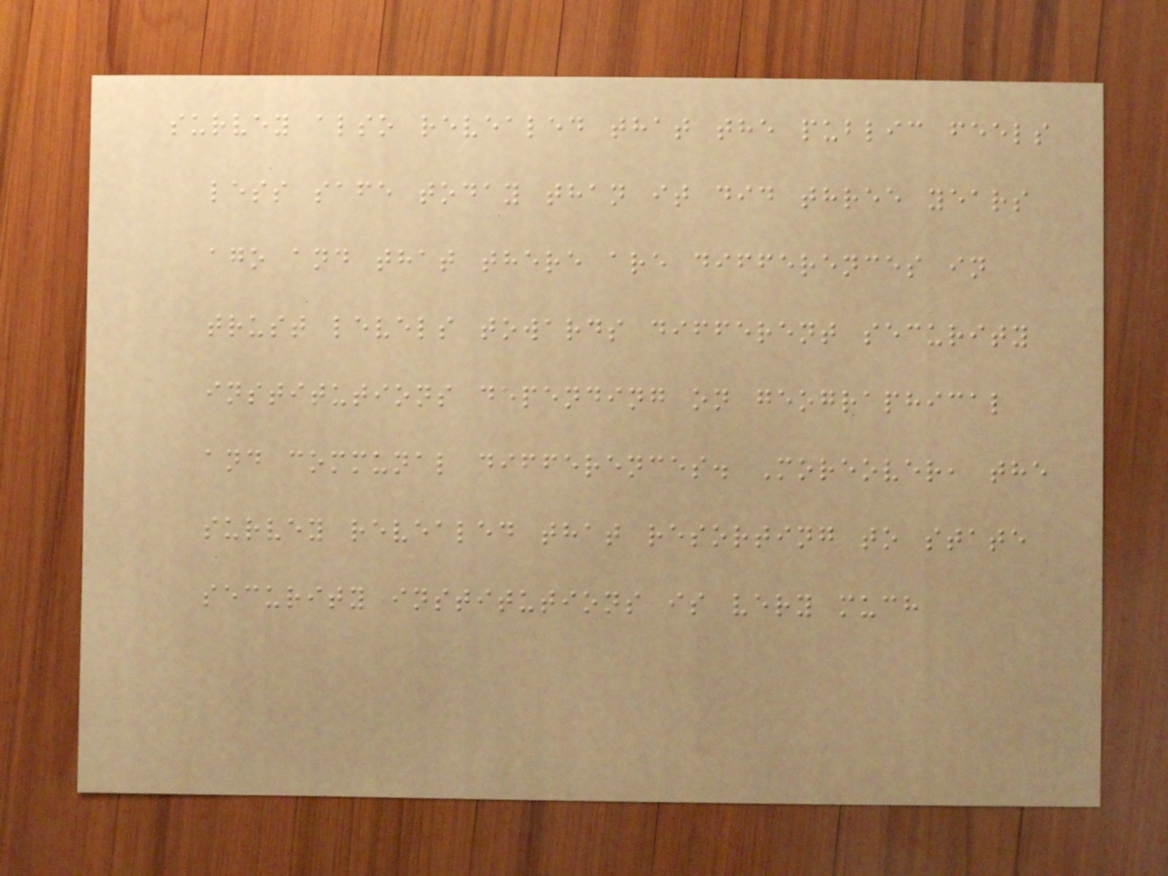survey also revealed that the public feels
less safe today than it did three years
ago and that there are differences in
trust levels towards different security
institutions depending on geographical
and communal differences. Moreover, the
survey revealed that resorting to state
security institutions is very much
